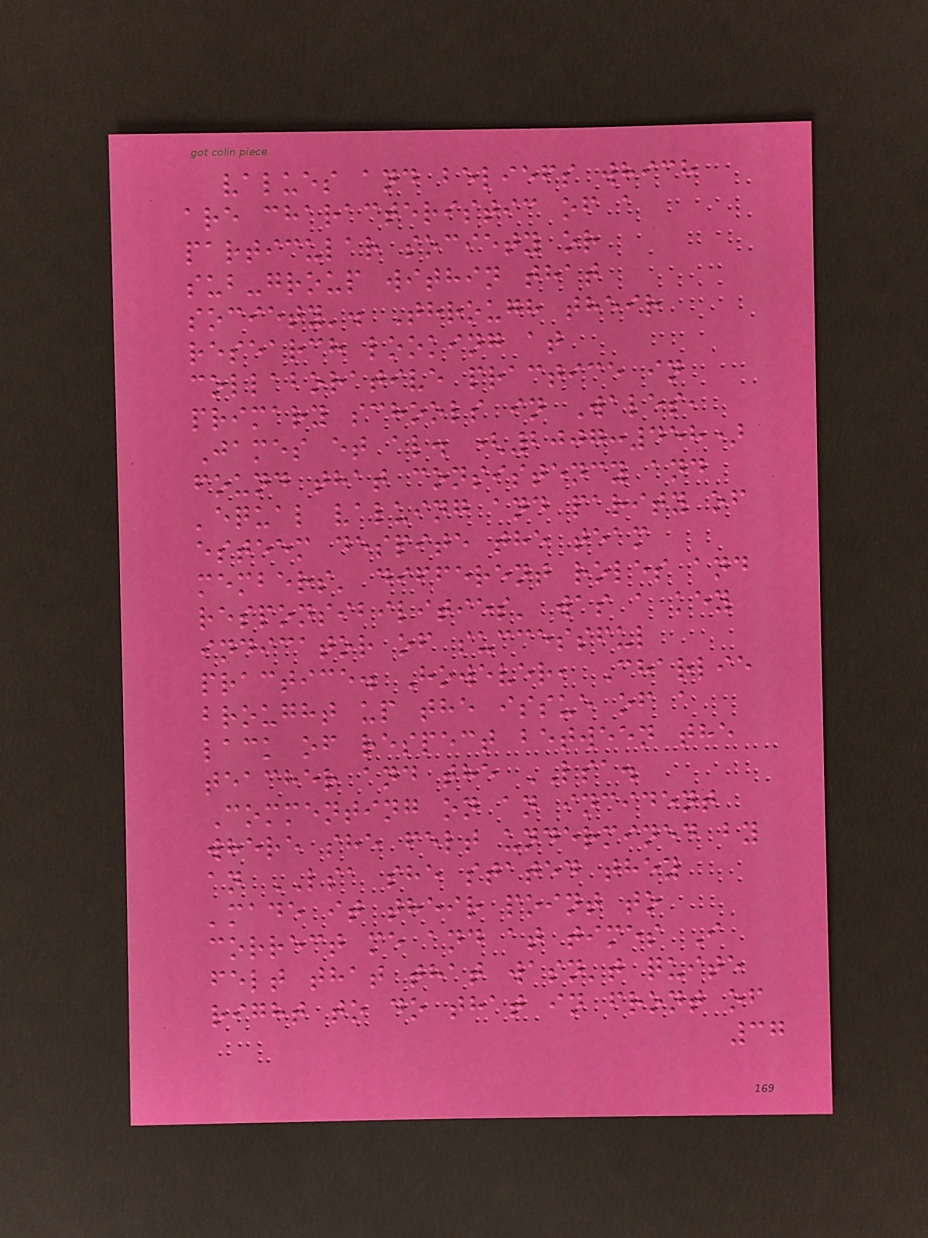values and beliefs which
are characteristic of a
particular society or
sub-group within that
society'. Through their
research looking at
collaborative practice in
primary schools in Wales,
James et al. (2007:458)
found that consistency and
'equal valuing and parity of
esteem despite the team
members' different roles and
responsibilities' was a key
indicator of successful
practice. However, Charlie
brought up the issue of a
lack of respect between the
teacher and the LSA.
Commenting on an incident
where she felt undermined by
an LSA she stated they
'made it their point to
correct me and at times I
felt that that wasn't quite
right to do that in front of
37
